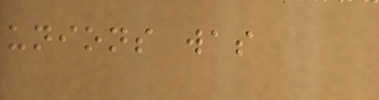unions was
